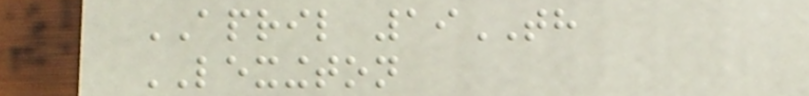APRIL 19TH
LEXINGTON
